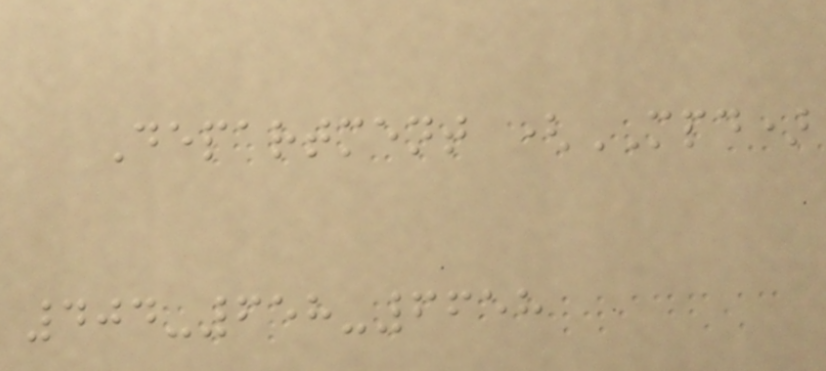Department (MPD)
404-658-6658
